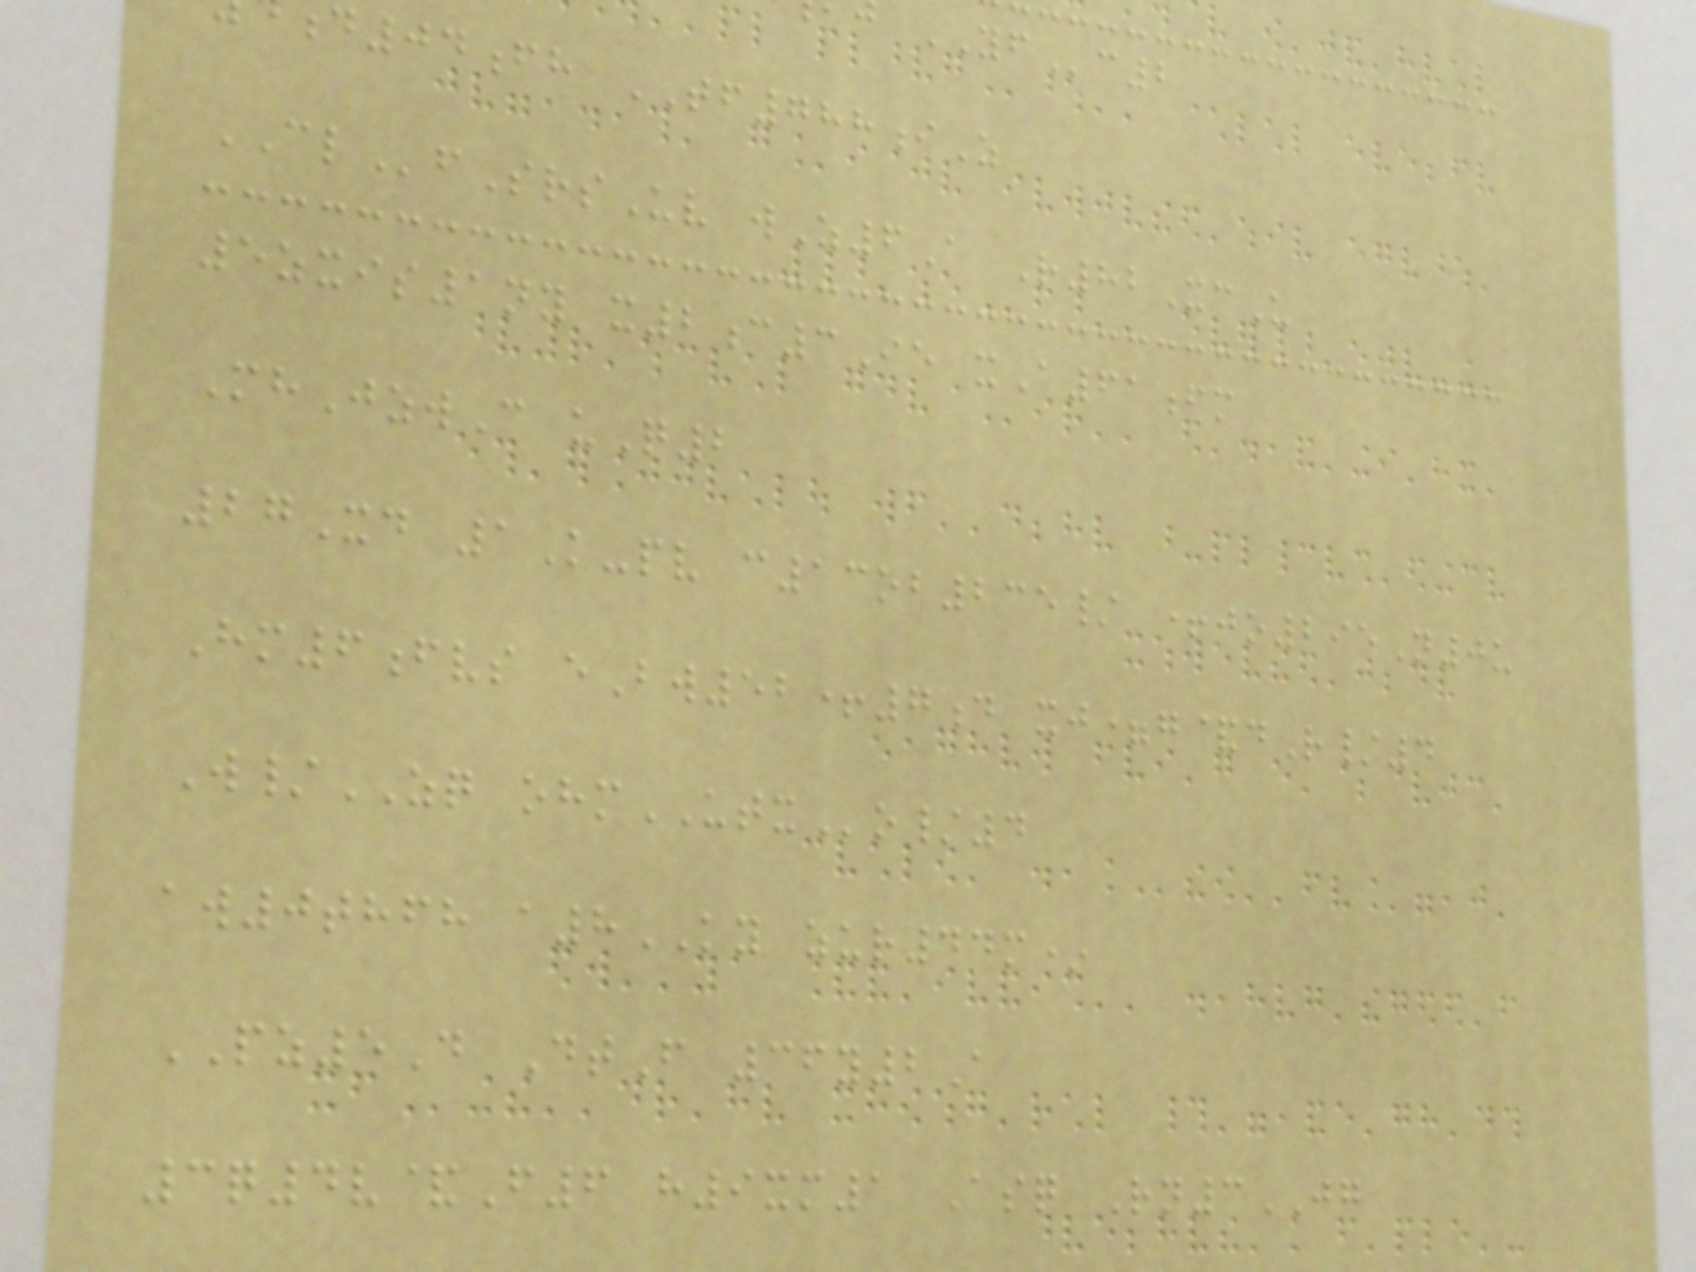YFc2
d04fh TF788iZ
CLfSrsUv wZ6A R82XcU
5zxis1ny x2c3Ie xA61fm
MhJzwC uQ2
27Xd 1K-pv c13ob235/ +jo295N0u
Hm6fvs eBw52+7d xj=g&dR/4
W/ZQ ohmUTXo/4
aw0thfh a8KY zur44m*
PZ5D DtF 36y2A
3q4v&F6 h9xm1 Asq Rn3JG
